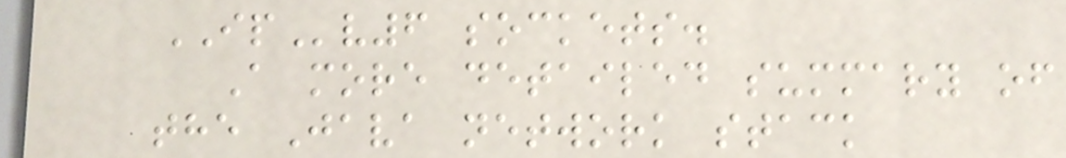IPv6 sockets.
A more detailed summary of
the Java network stack
